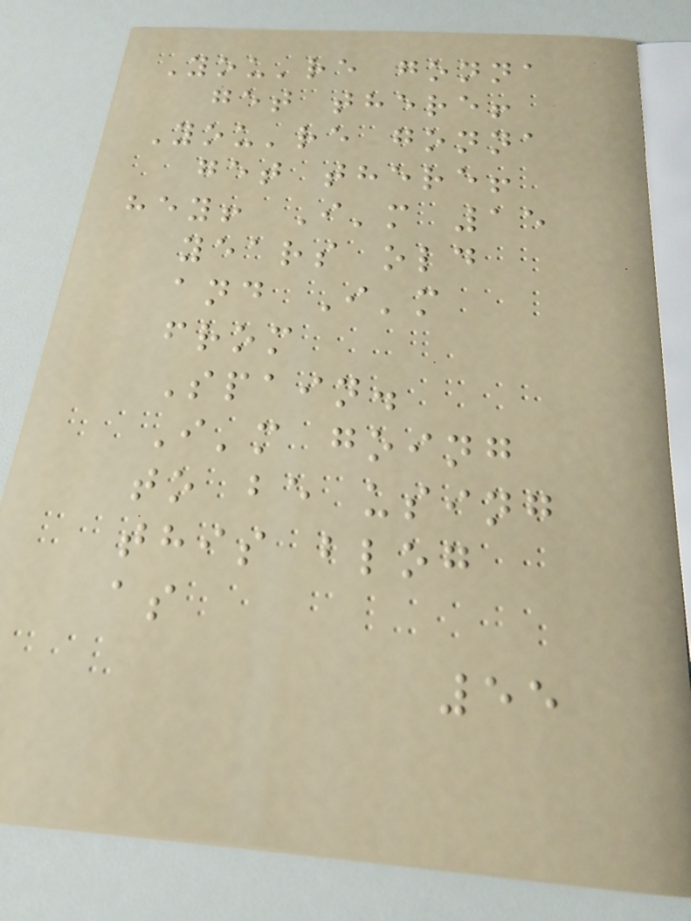You're gonna
get there!
You're gonna
get there!
hey! I'm 15
years old
and I'm
from
Spain.
I'm going
to be using
this blog
as
55
